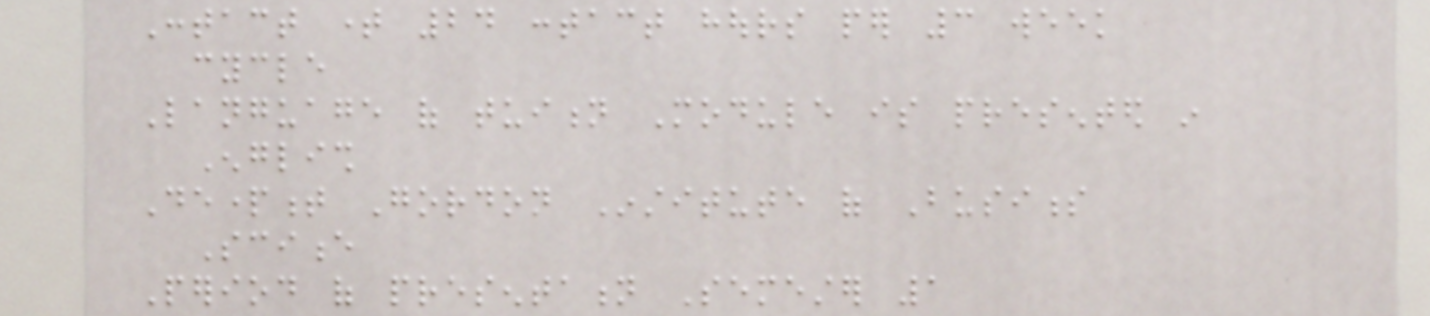Contact time 24 contact hours per 3 week
cycle
Language of tuition Module is presented in
English
Department Gordon Institute of Business
Science
Period of presentation Semester 1
